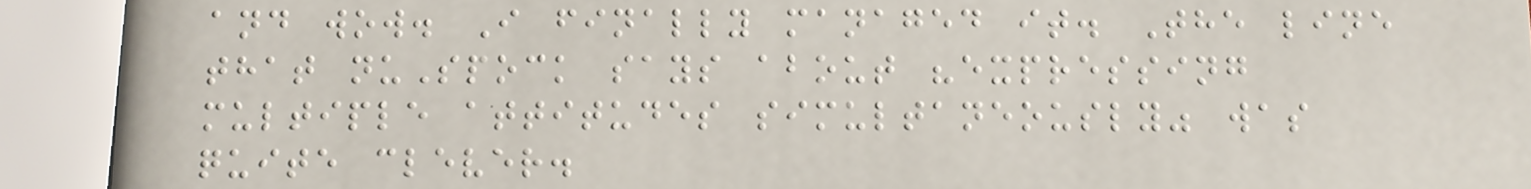and wow. I finally managed it. The line
that nuSpock says about "expressing
multiple attitudes simultaneously" was
quite clever.
